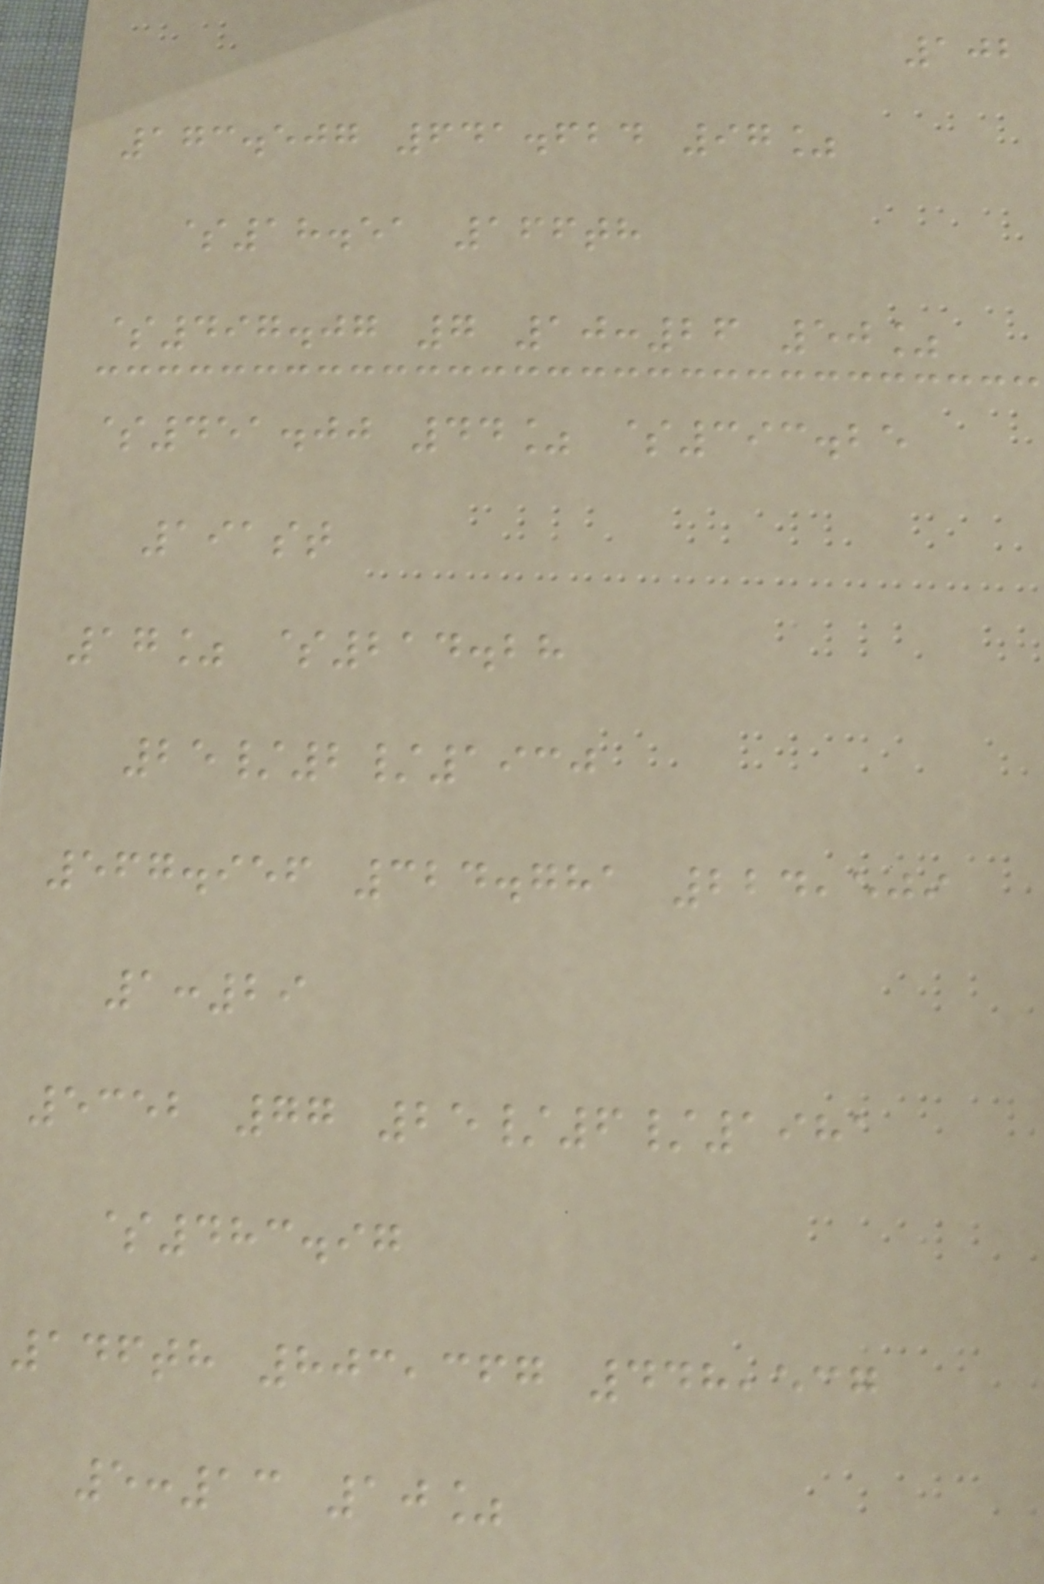102
173.507 641.624 97%
$18.51 166th
$497.07 7 10:26 50%
$451.00 44% $393.25
191st
17% $214.28
25/2/1930
567.956 324.781 224,509
1:29
5352 77 25/6/1981
$483.97
146th 803,367 448,537
5:13 10%
